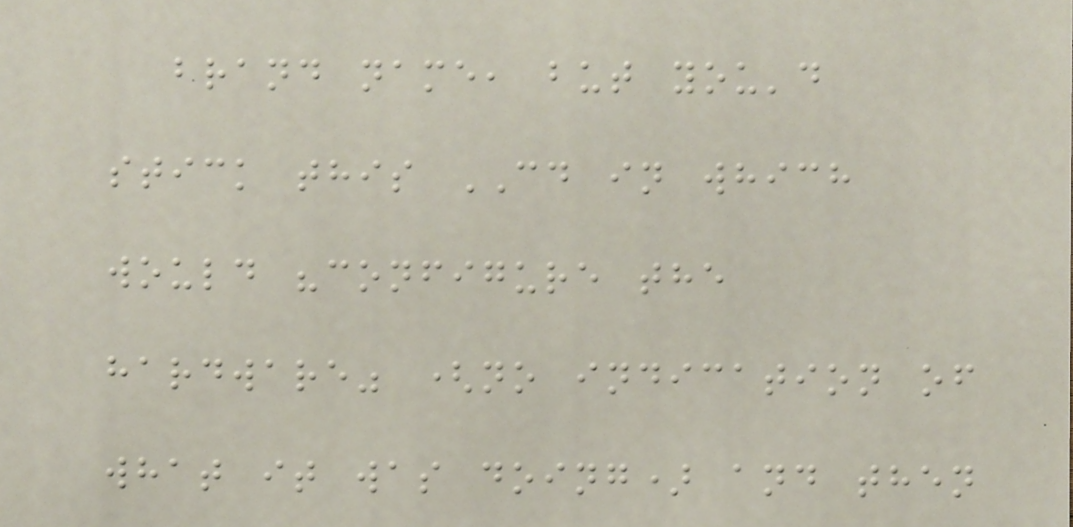brand name, but you'd
stick this CD in which
would "configure the
hardware" (no indication of
what it was doing) and then
